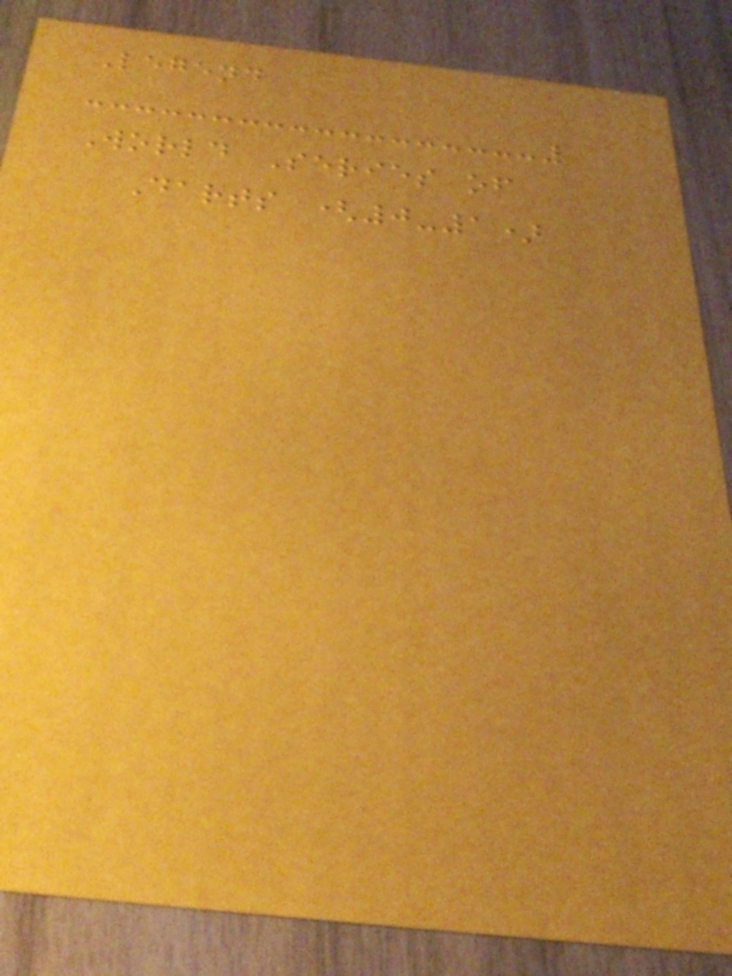Legend
World Series of
Darts (0-1)
